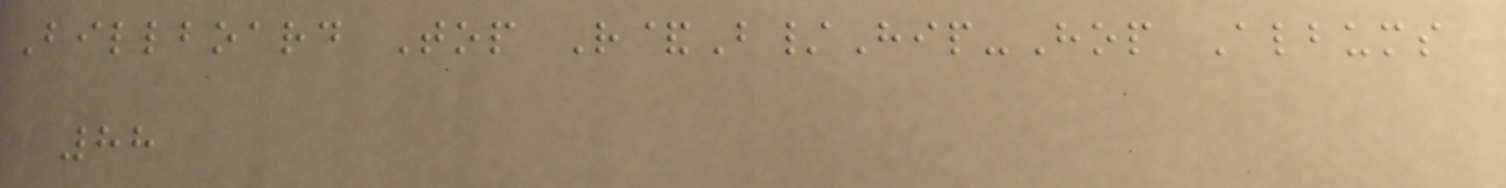Billboard Top R&B/Hip-Hop Albums
88
